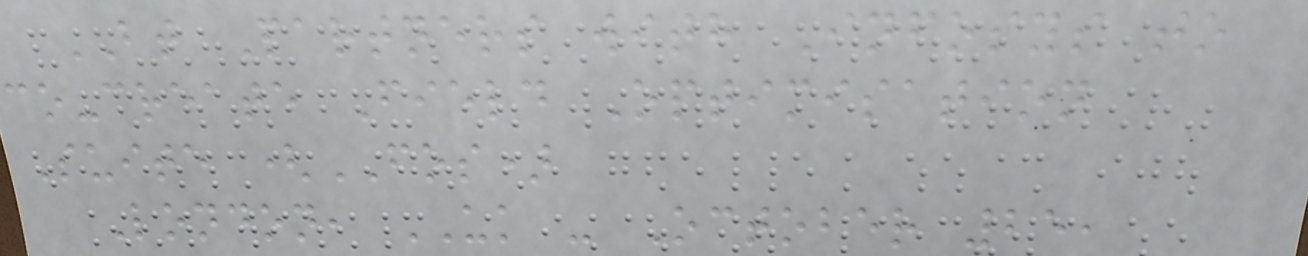BT Partners with Infosys to
co-create Field Optimisation
Suite (FOS)
London, UK - October 25,
